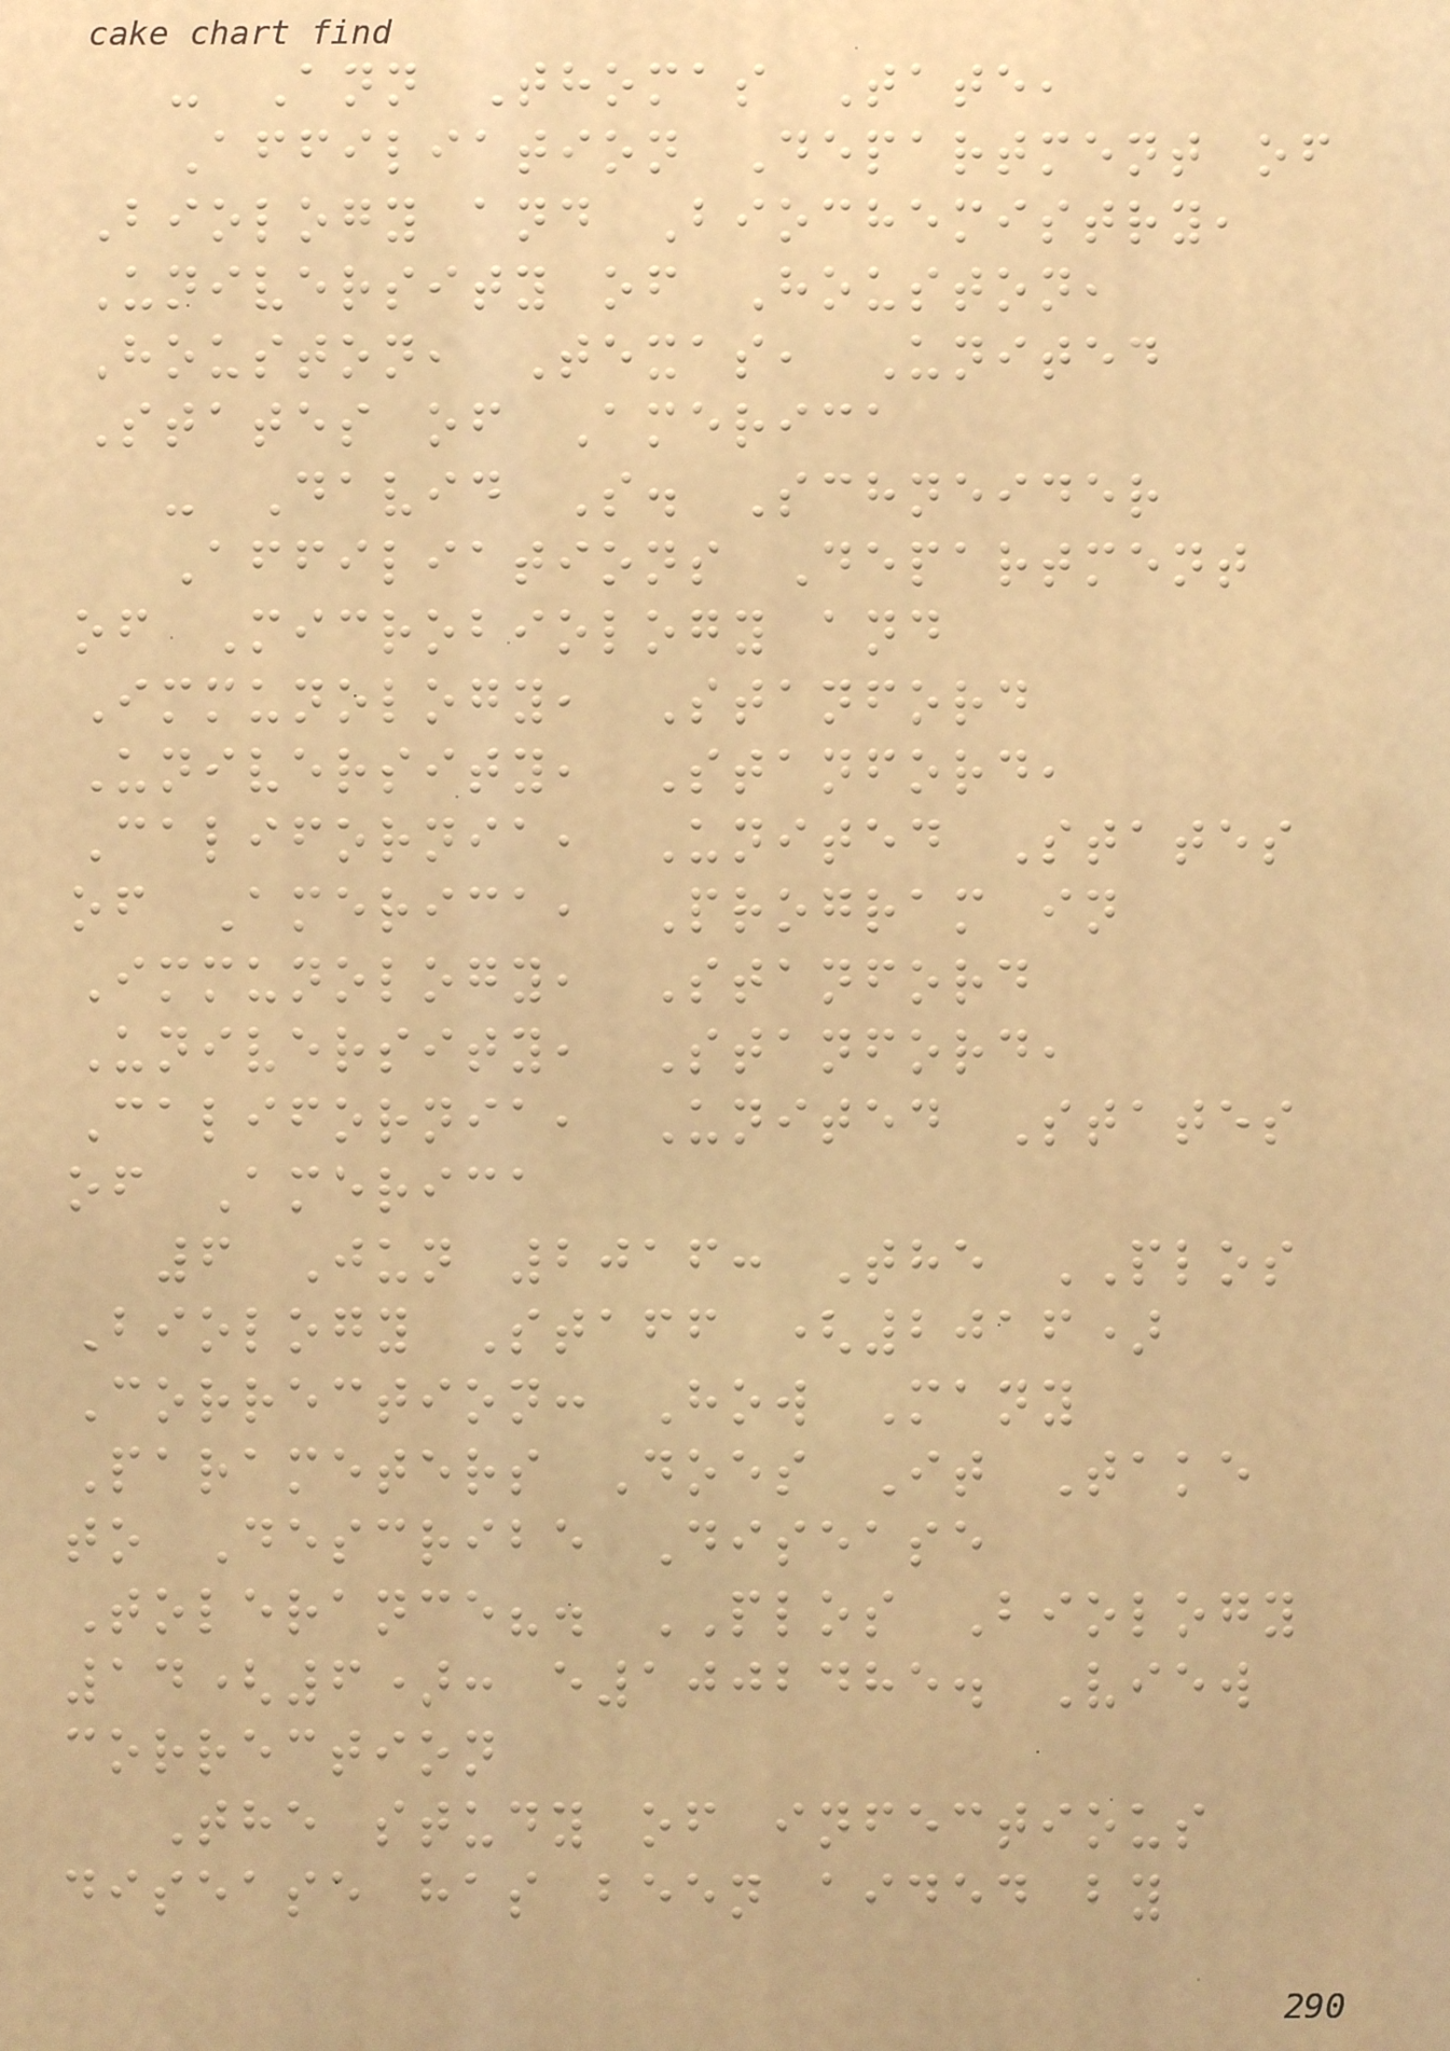- Ann Thomas Tate,
Affiliation Department of
Biology and Biochemistry,
University of Houston,
Houston, Texas, United
States of America
- David S. Schneider
Affiliations Department
of Microbiology and
Immunology, Stanford
University, Stanford,
California, United States
of America, Program in
Immunology, Stanford
University, Stanford,
California, United States
of America
6 Jun 2016: The PLOS
Biology Staff (2016)
Correction: How Many
Parameters Does It Take
to Describe Disease
Tolerance?. PLOS Biology
14(6): e1002485. View
correction
The study of infectious
disease has been aided by
